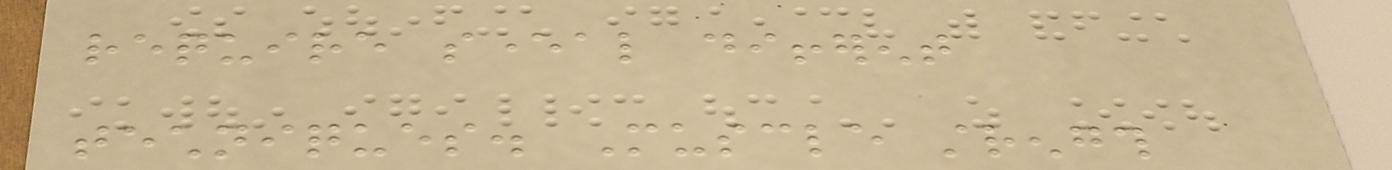require several different
techniques. Muscle strength
